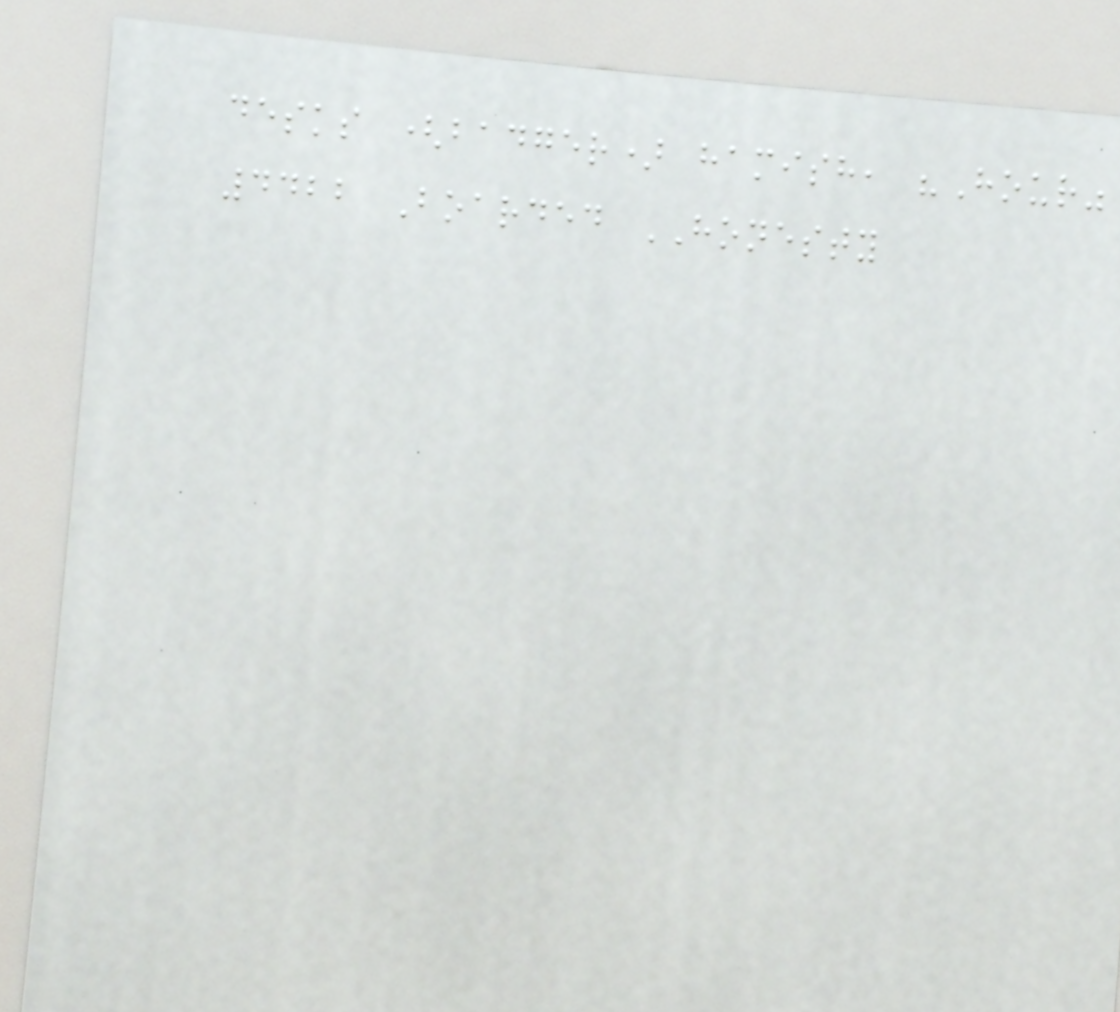desks (badger) hamish, "Hour"
4422 Boarded HONESTY
